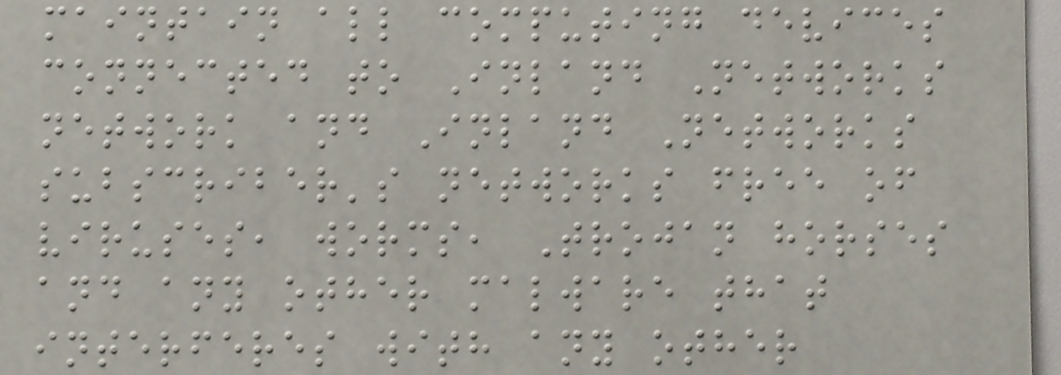maintain all computing devices
connected to Inland Networks
network and Inland Networks
subscriber's networks free of
viruses, worms, Trojan horses
and any other malware that
interferes with any other
